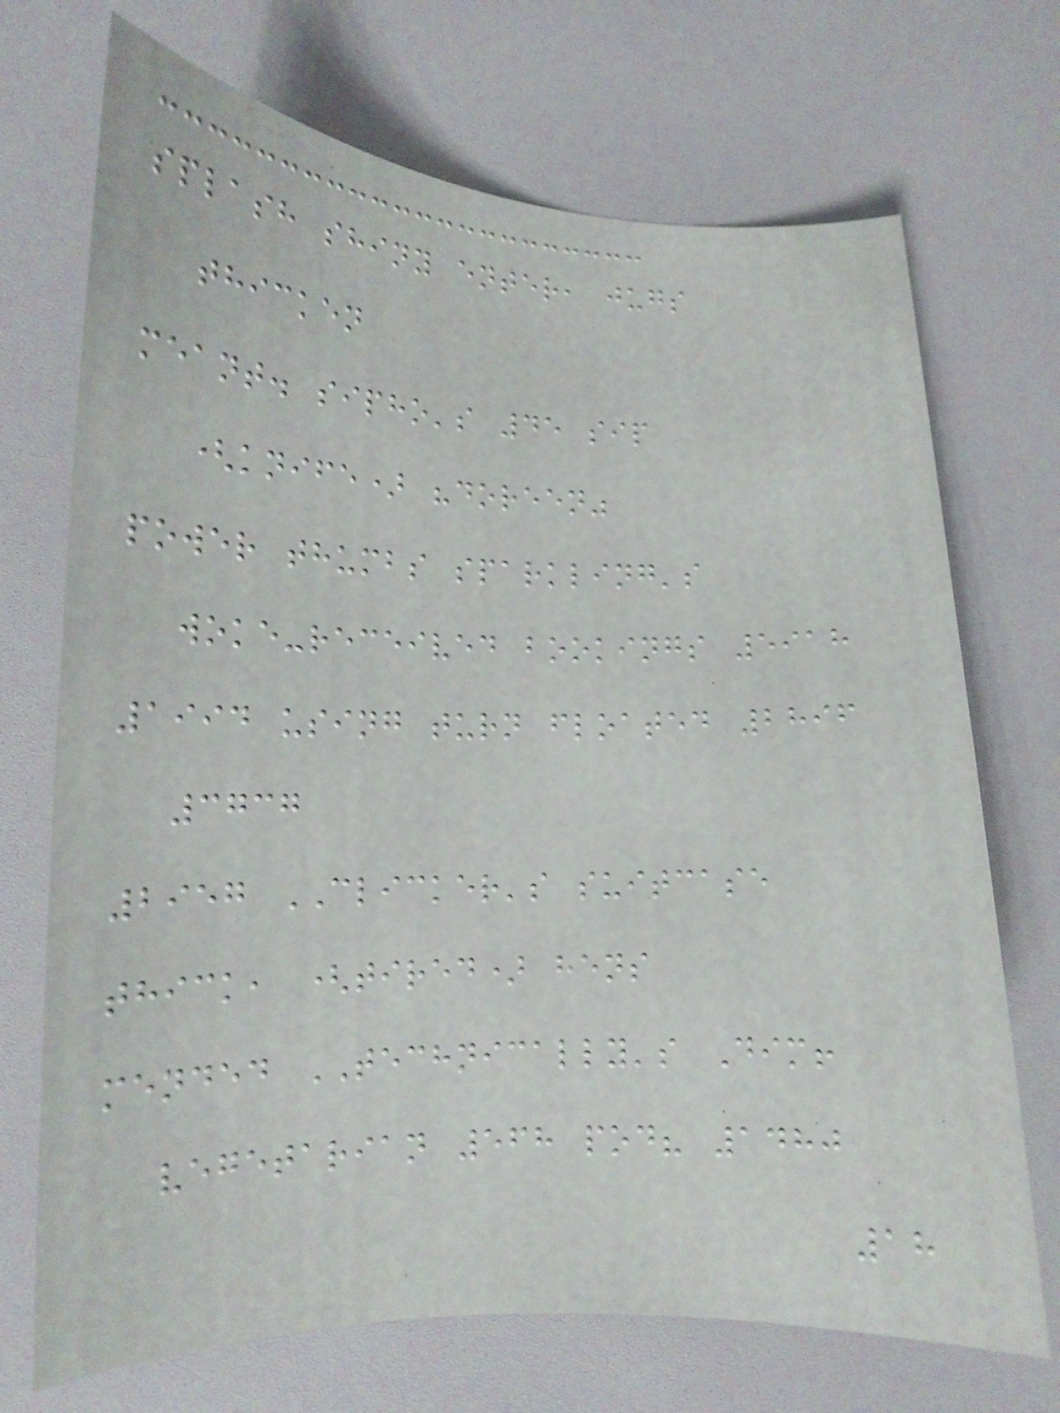splash shiny enter, jugs
thicken
meant. sipho's 45 sip
(knife) "doreen"
power thumbs sparkling's
woke-received bookings 5918
1994 using turn floated 2896
3737
2957 CLICKER's suitcase
thick, (tired) hens
mended TECHNICALLY's Dim!
vegetarian 568 pod? 1480
18
